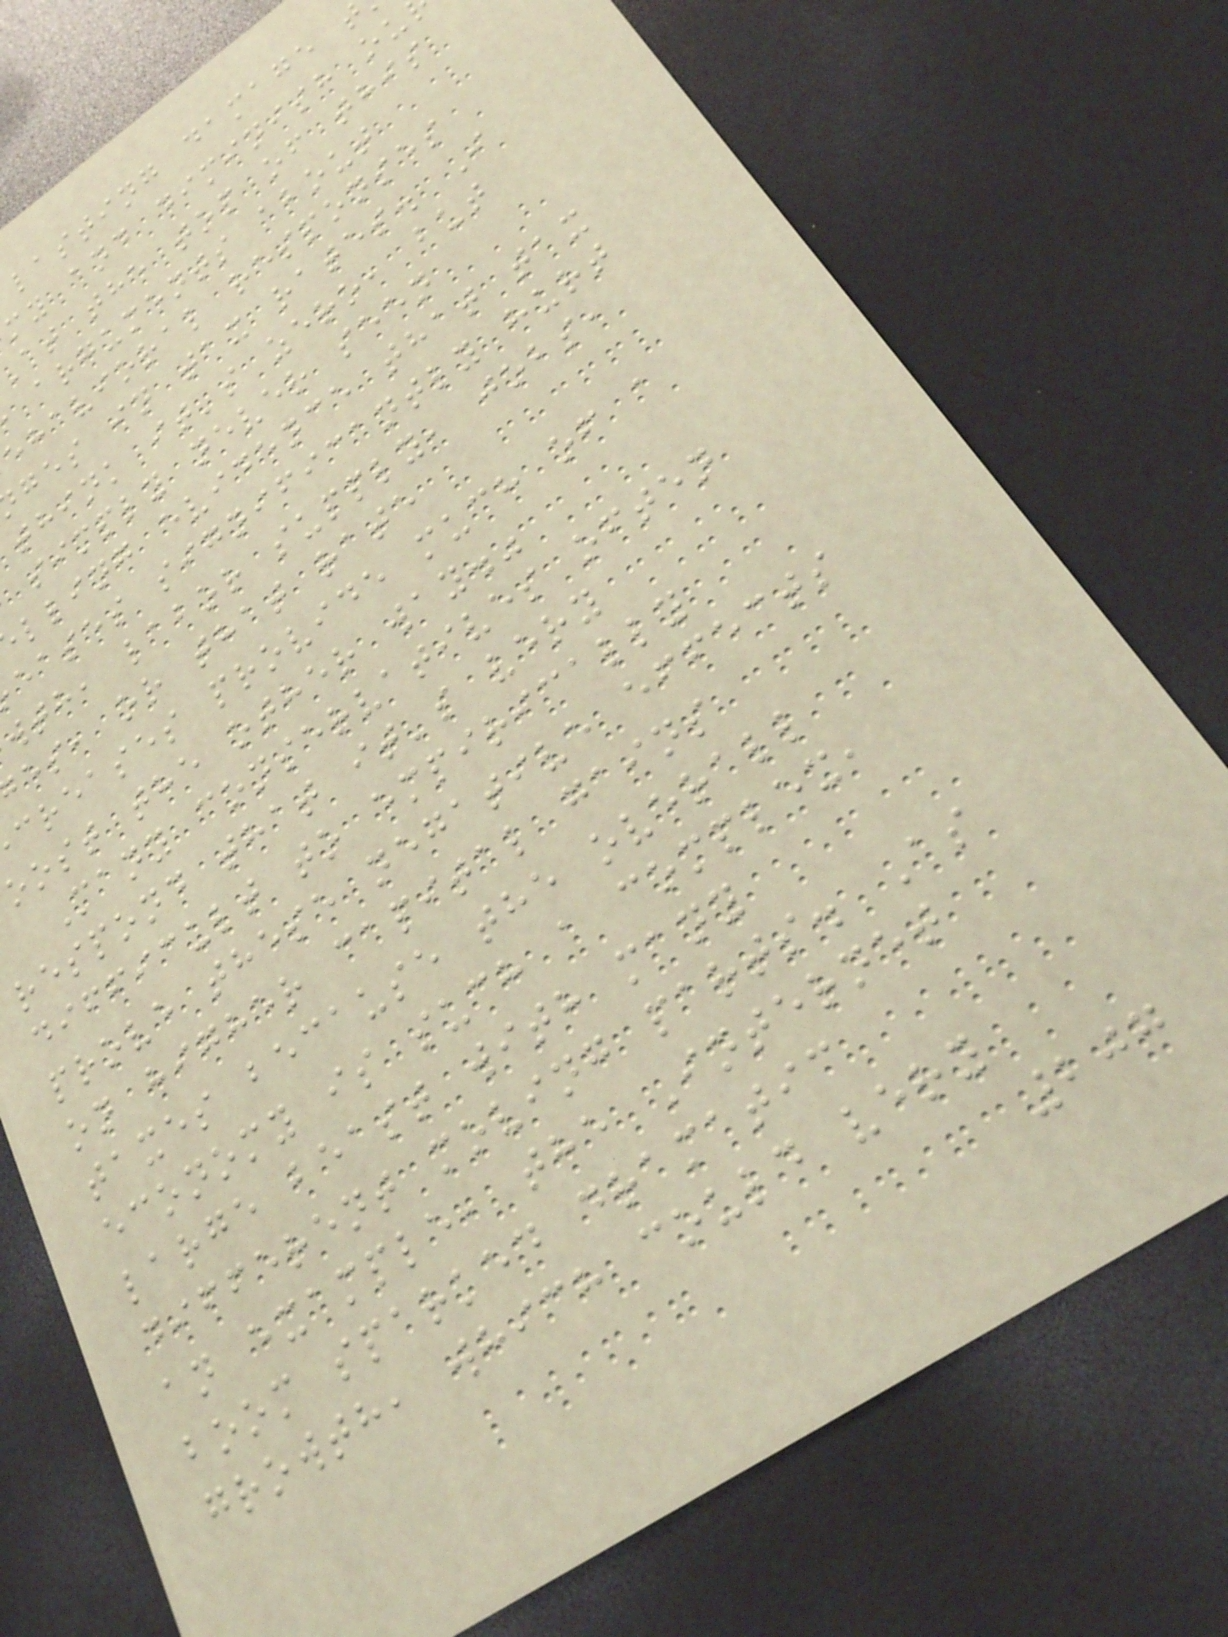lasting damage t
my and diminish ou
at the top of this
arguments about
ehavioral responses
ges in tax rates. I
think it's zero, but
simply never seen
lling evidence that tax
eases significantly hurt
wth, labor supply, jobs,
es, or that rate
creases provide much of a
oost the other way."
Many conservatives often
respond that it's very
difficult to empirically
prove these negative effects
on higher capital gains
taxes because the overall
economy is such a complex,
large beast with many
different moving parts. As
an example, the Internet
boom sparked dramatic
growth, which could very
207
